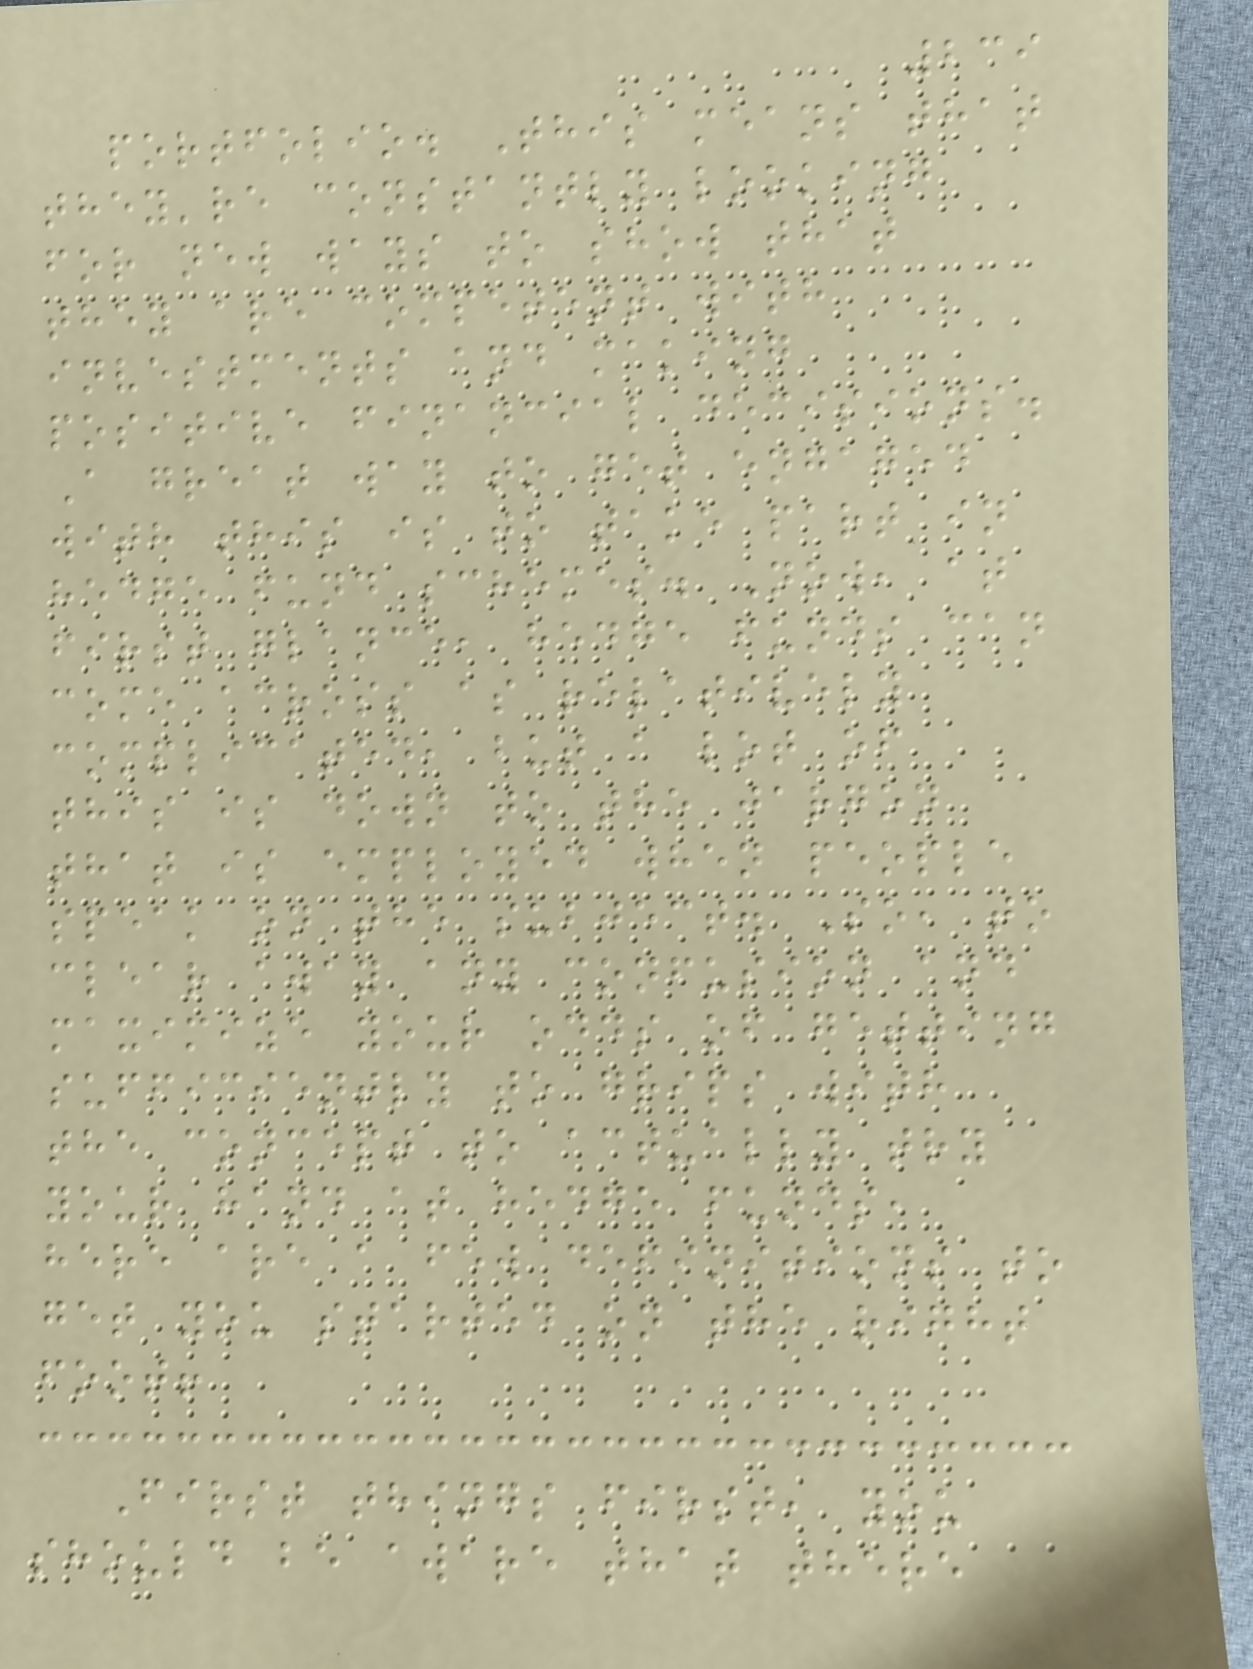239
portfolio. This means that
they're constantly looking
for new ways to show that
they are competent with
investments and making
positive financial decisions.
A great way to get engaged
with this is to take part in
hedge fund schemes. Now, at
first glance, hedge funds can
come across as relatively
complicated, but a lot of
this is down to the jargon
that is employed when people
speak on the subject. So, to
clear away any confusion and
maximize your odds of getting
sufficiently to grips with
the concept to actually try
your hand at hedge funds,
here are a few definitions to
get you started on the right
foot!
First things first, you
should be aware that there
